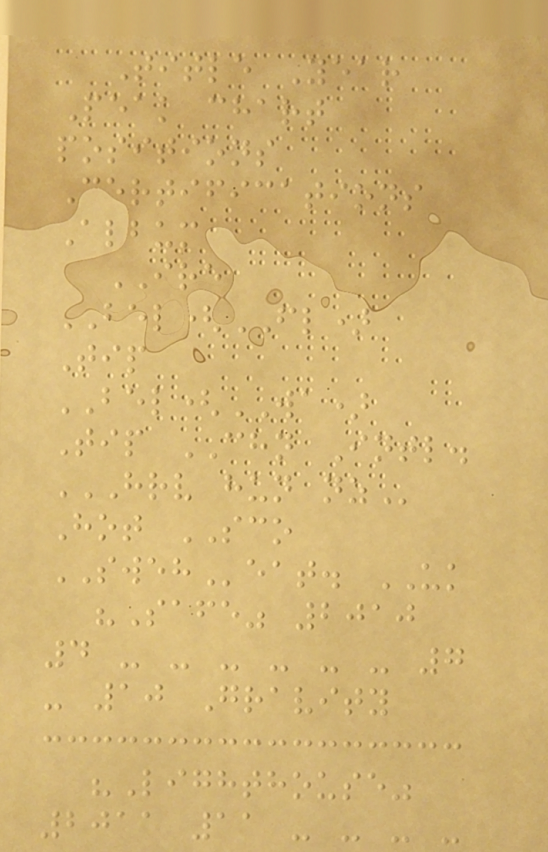Title Year
Peak chart
positions
Certifications
Album
IRE
BEL(FL)
Tip
BEL(WA)
Tip CHN Intl.
HRV HUN NZ
Hot SCO
SWEHeat. UK
"Safe" 2010
4 - - - - - - 7
- 10 Gravity
"Lighthouse"
2011 11 - - - -
